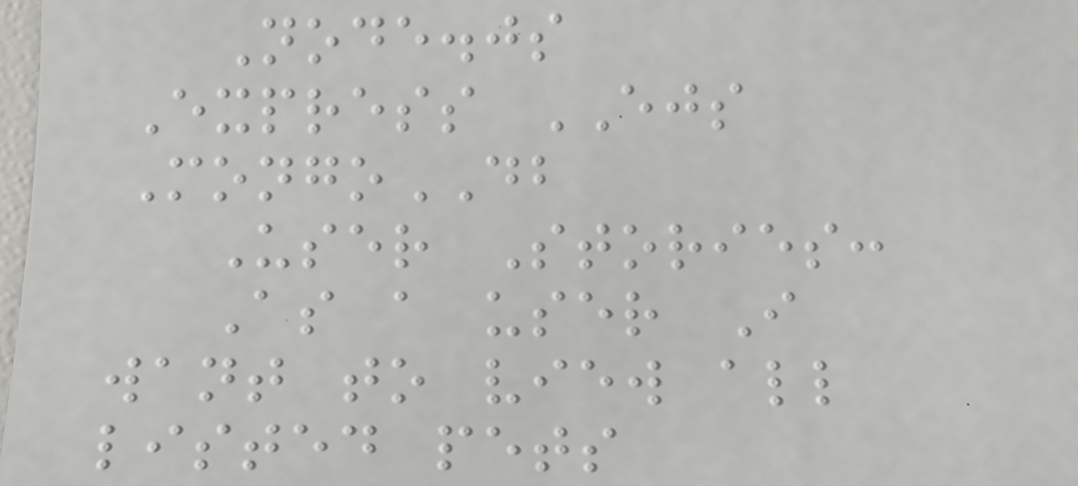Node.js
Express EJS
MongoDB
User Stories:
As a user I
want to view all
listed pets
